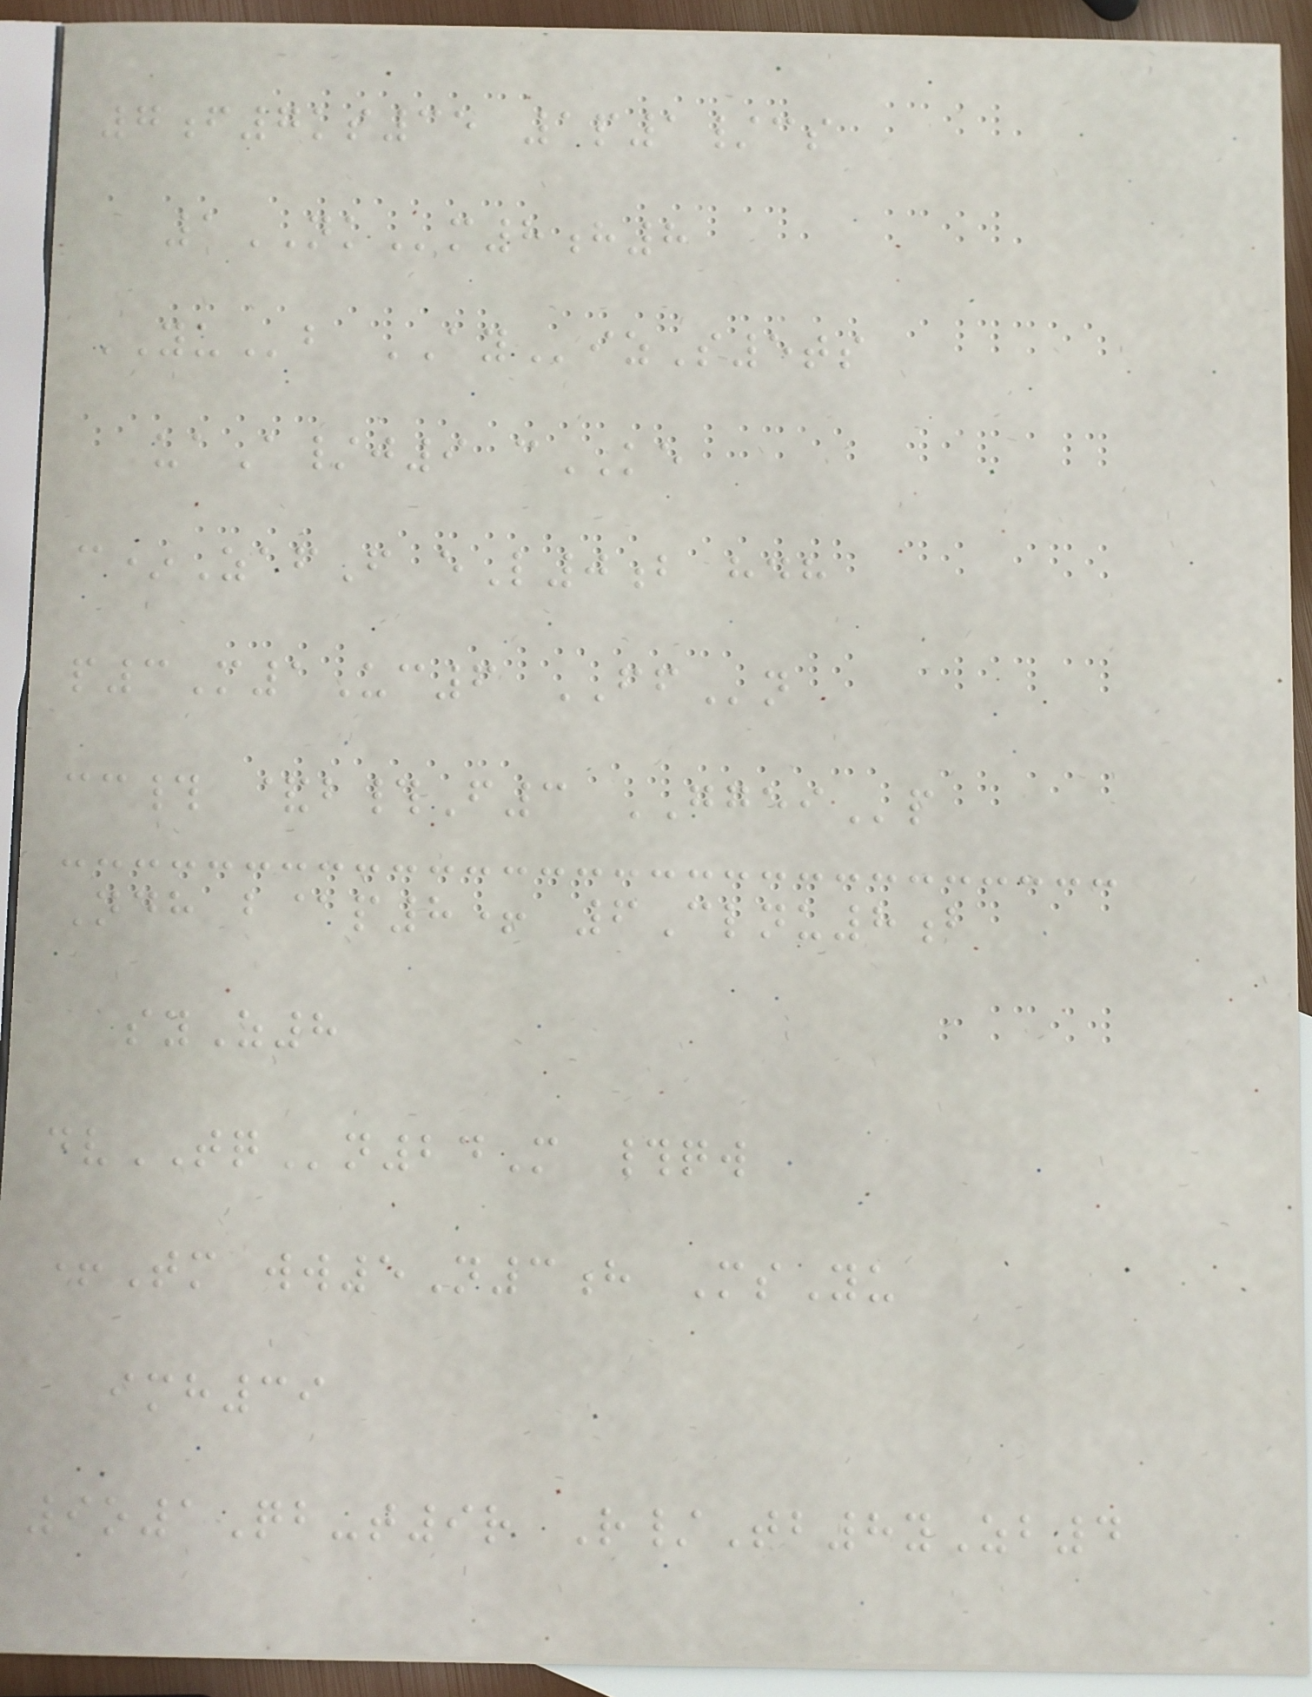7f7ks35 1p1/cs
1NKm8h8
YUb AYizS5ts
uaA/j9 cKE
c*ZafF eL0b hdh
p3M1Uc6 FFn
cc# &b#F3 GGEIp
Ndh b@p8+ 6Clnu8b
syZ8
dvTQn24M #qw
+Tm ww5N3h MsYu
imh39
9o1Qb-t9r R/Tb8yZb4
